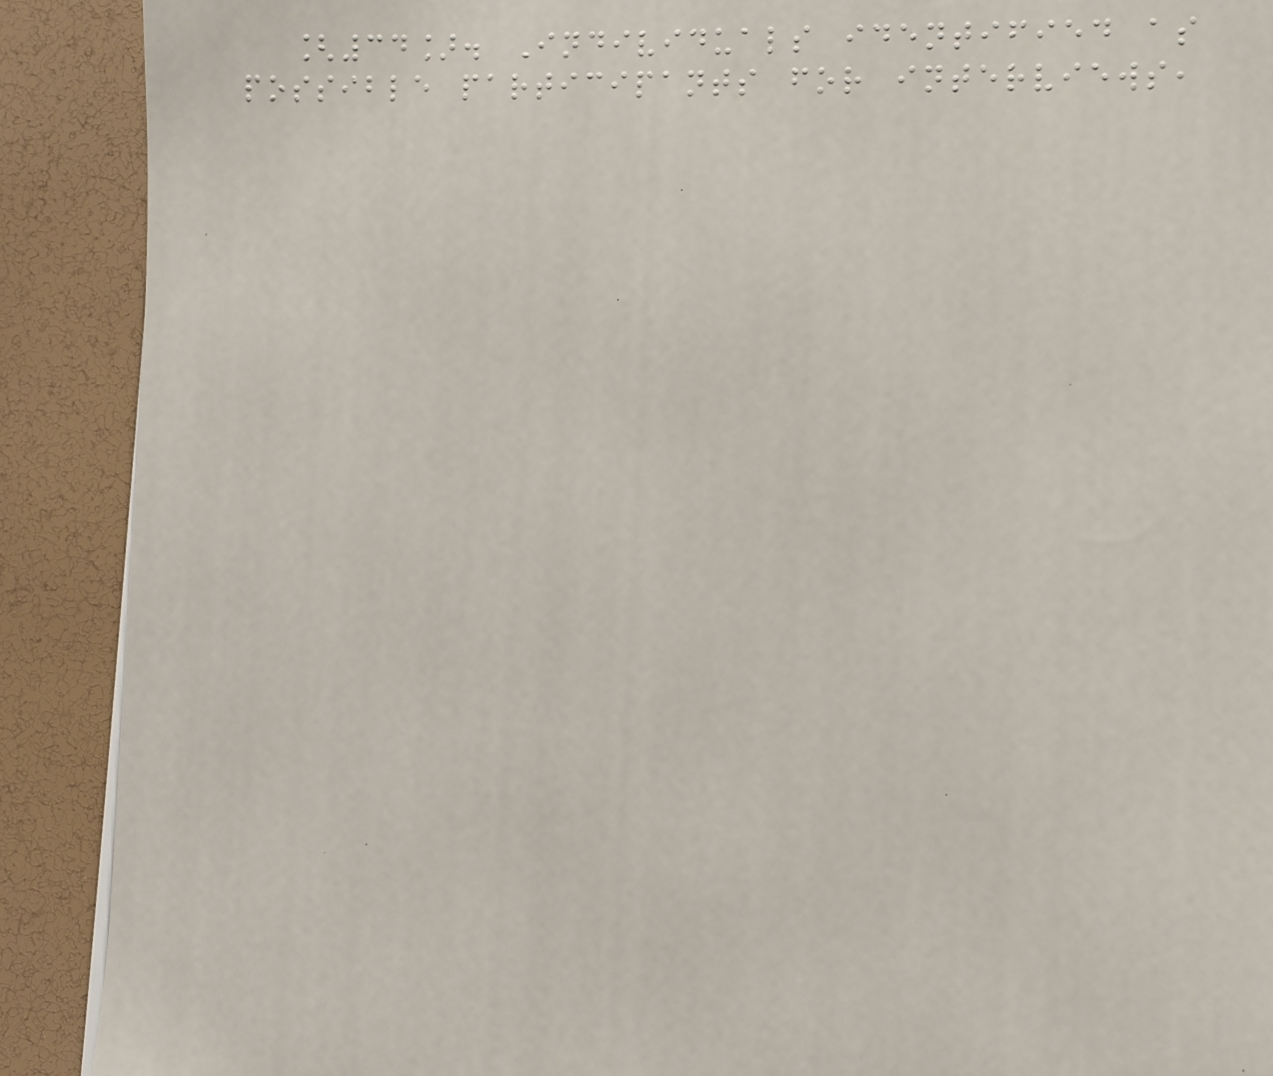[34]. Individuals identified as
possible participants for interviews,
